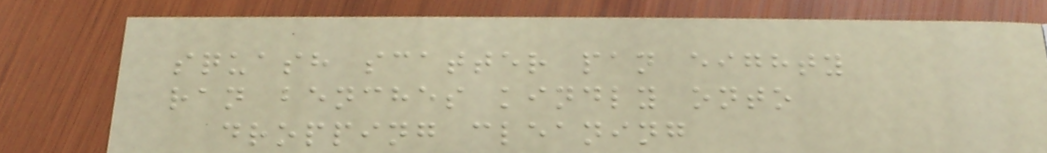squash scatter pan eighty
ran benches kindly onto
dropping cleaning
